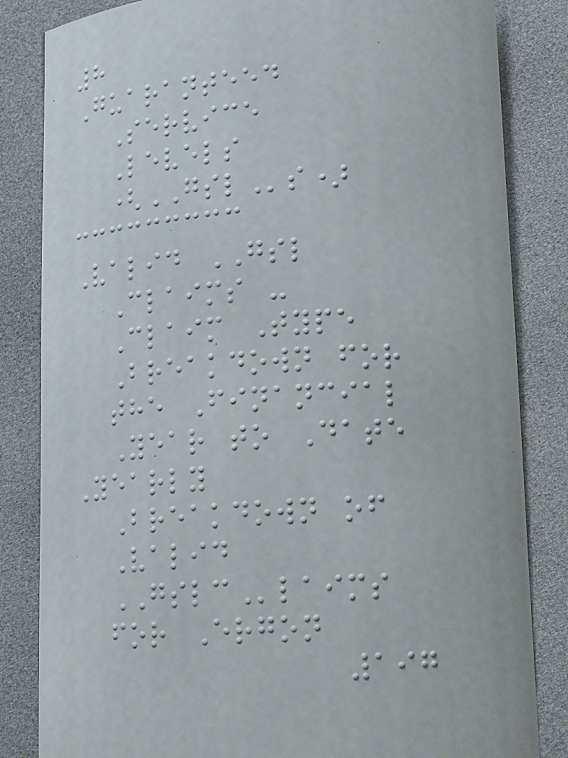8
Guaranteed
Service
Levels
(GSLs)
Valid GSL
Claims -
Claim Type
Breakdown for
the Financial
Year to Date
Yearly
Breakdown of
Valid
GSLClaims
for Ergon
197
